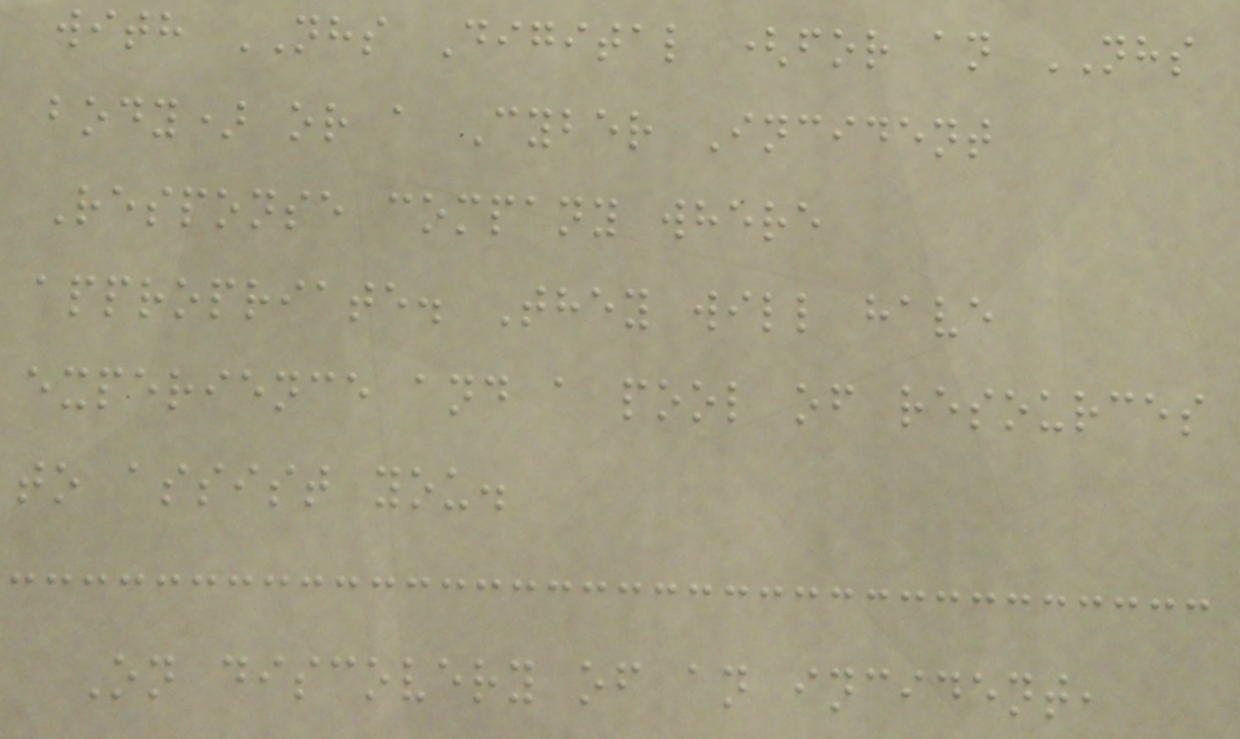with NHS Digital (for an NHS
body) or a Cyber Incident
Response company where
appropriate. They will have
experience and a pool of resources
to assist you.
On discovery of an incident,
